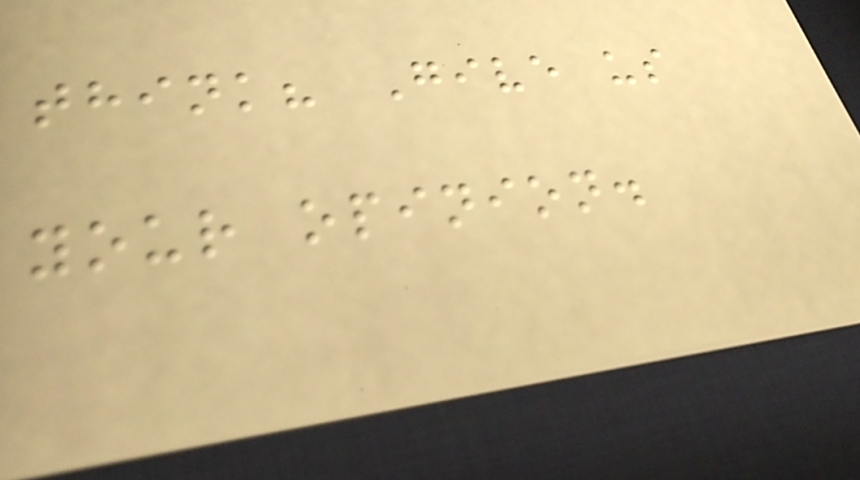think? Give us
your opinion.
